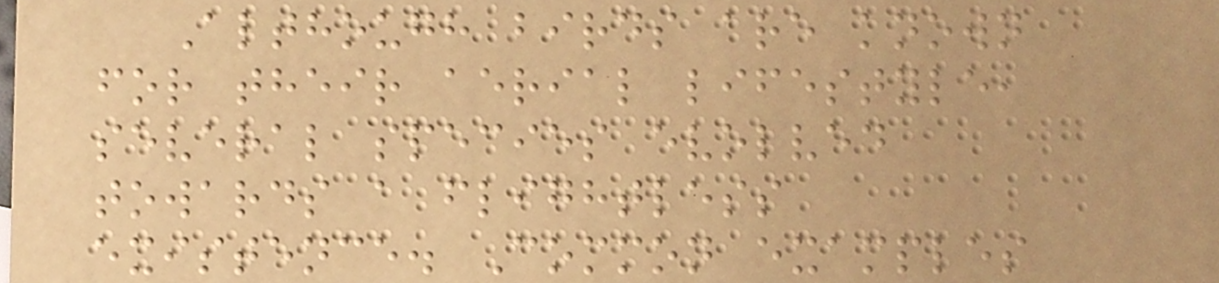Although birds are known
for their aerial lifestyle,
several species evolved
towards a flightless
existence. Common examples
